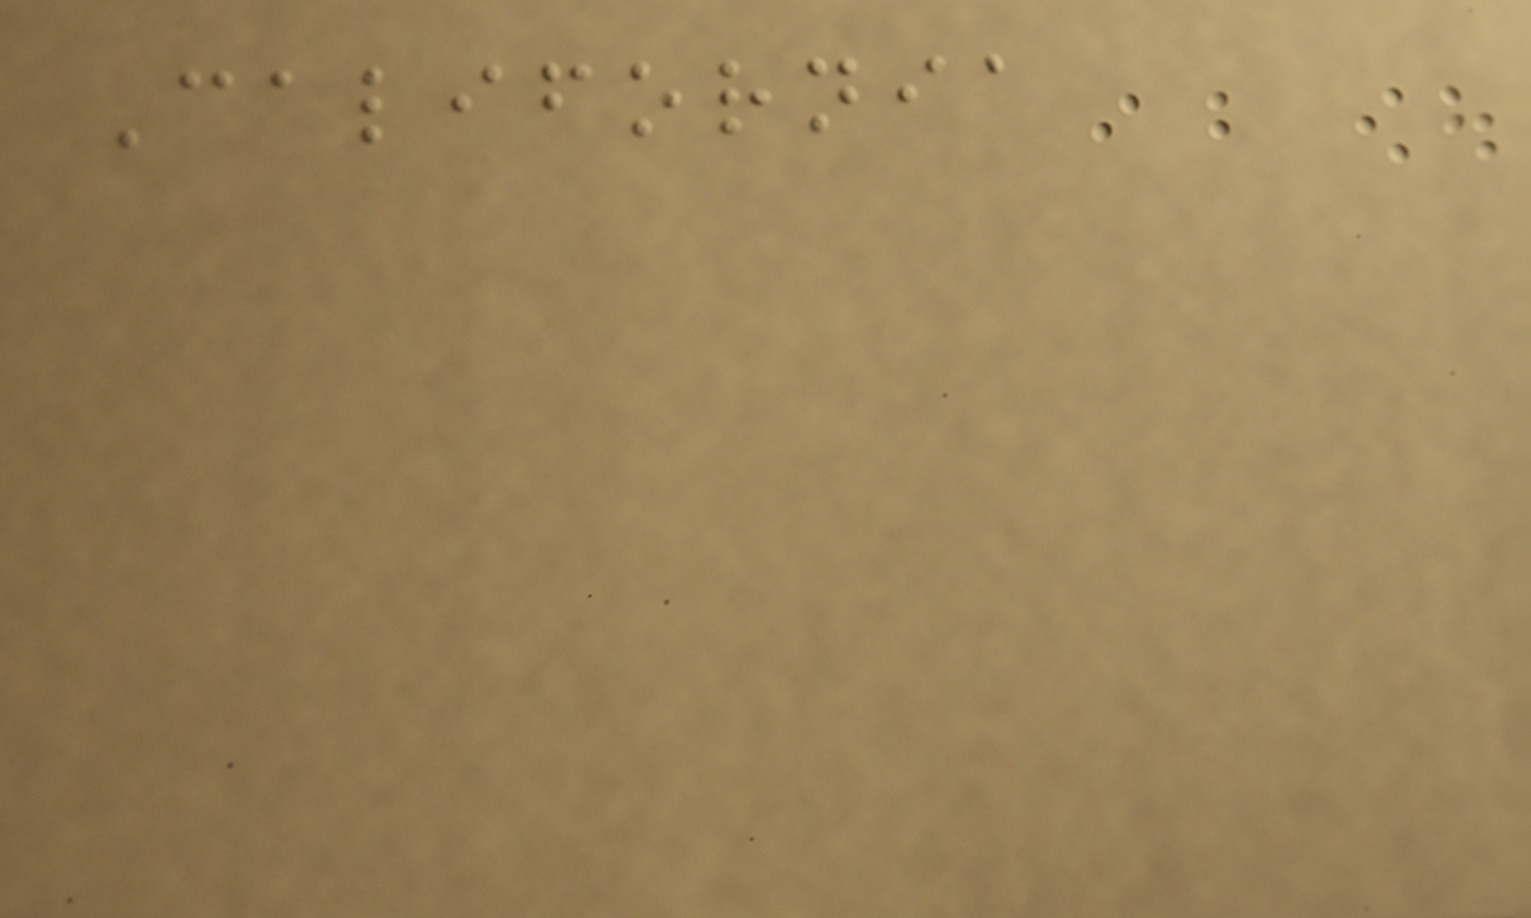California
